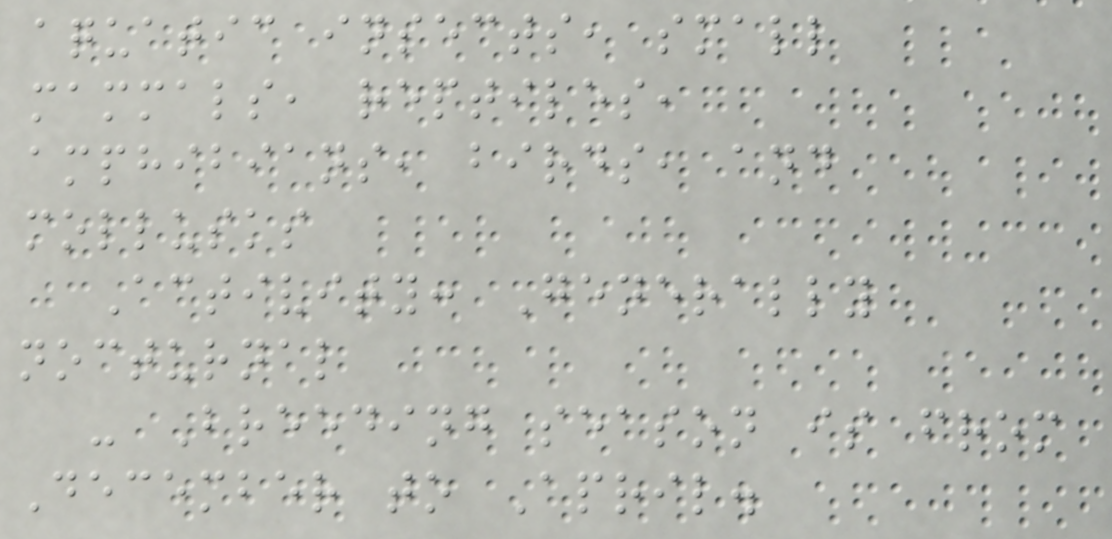aquatic insects, small
mammals, reptiles,
amphibians, birds, and
mollusks
Activity: Generally
nocturnal
- Breeding season is from
December to April.
